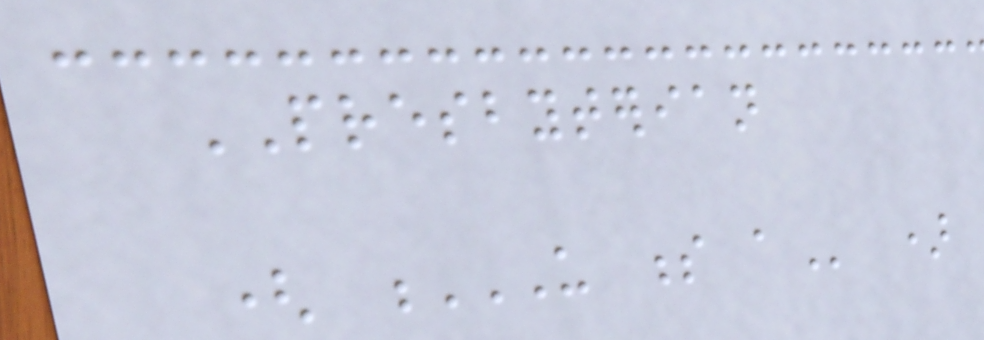PRESBYTERIAN
( U S A )
